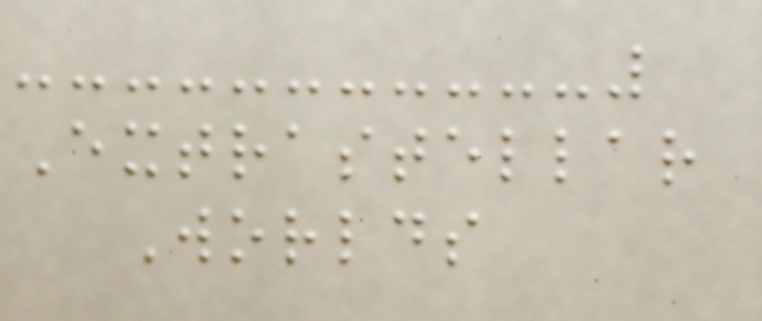Extrastellar
Worlds
